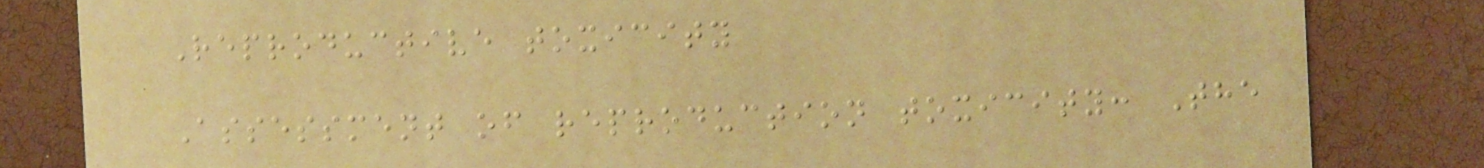Reproductive toxicity
Assessment of reproduction toxicity: The
